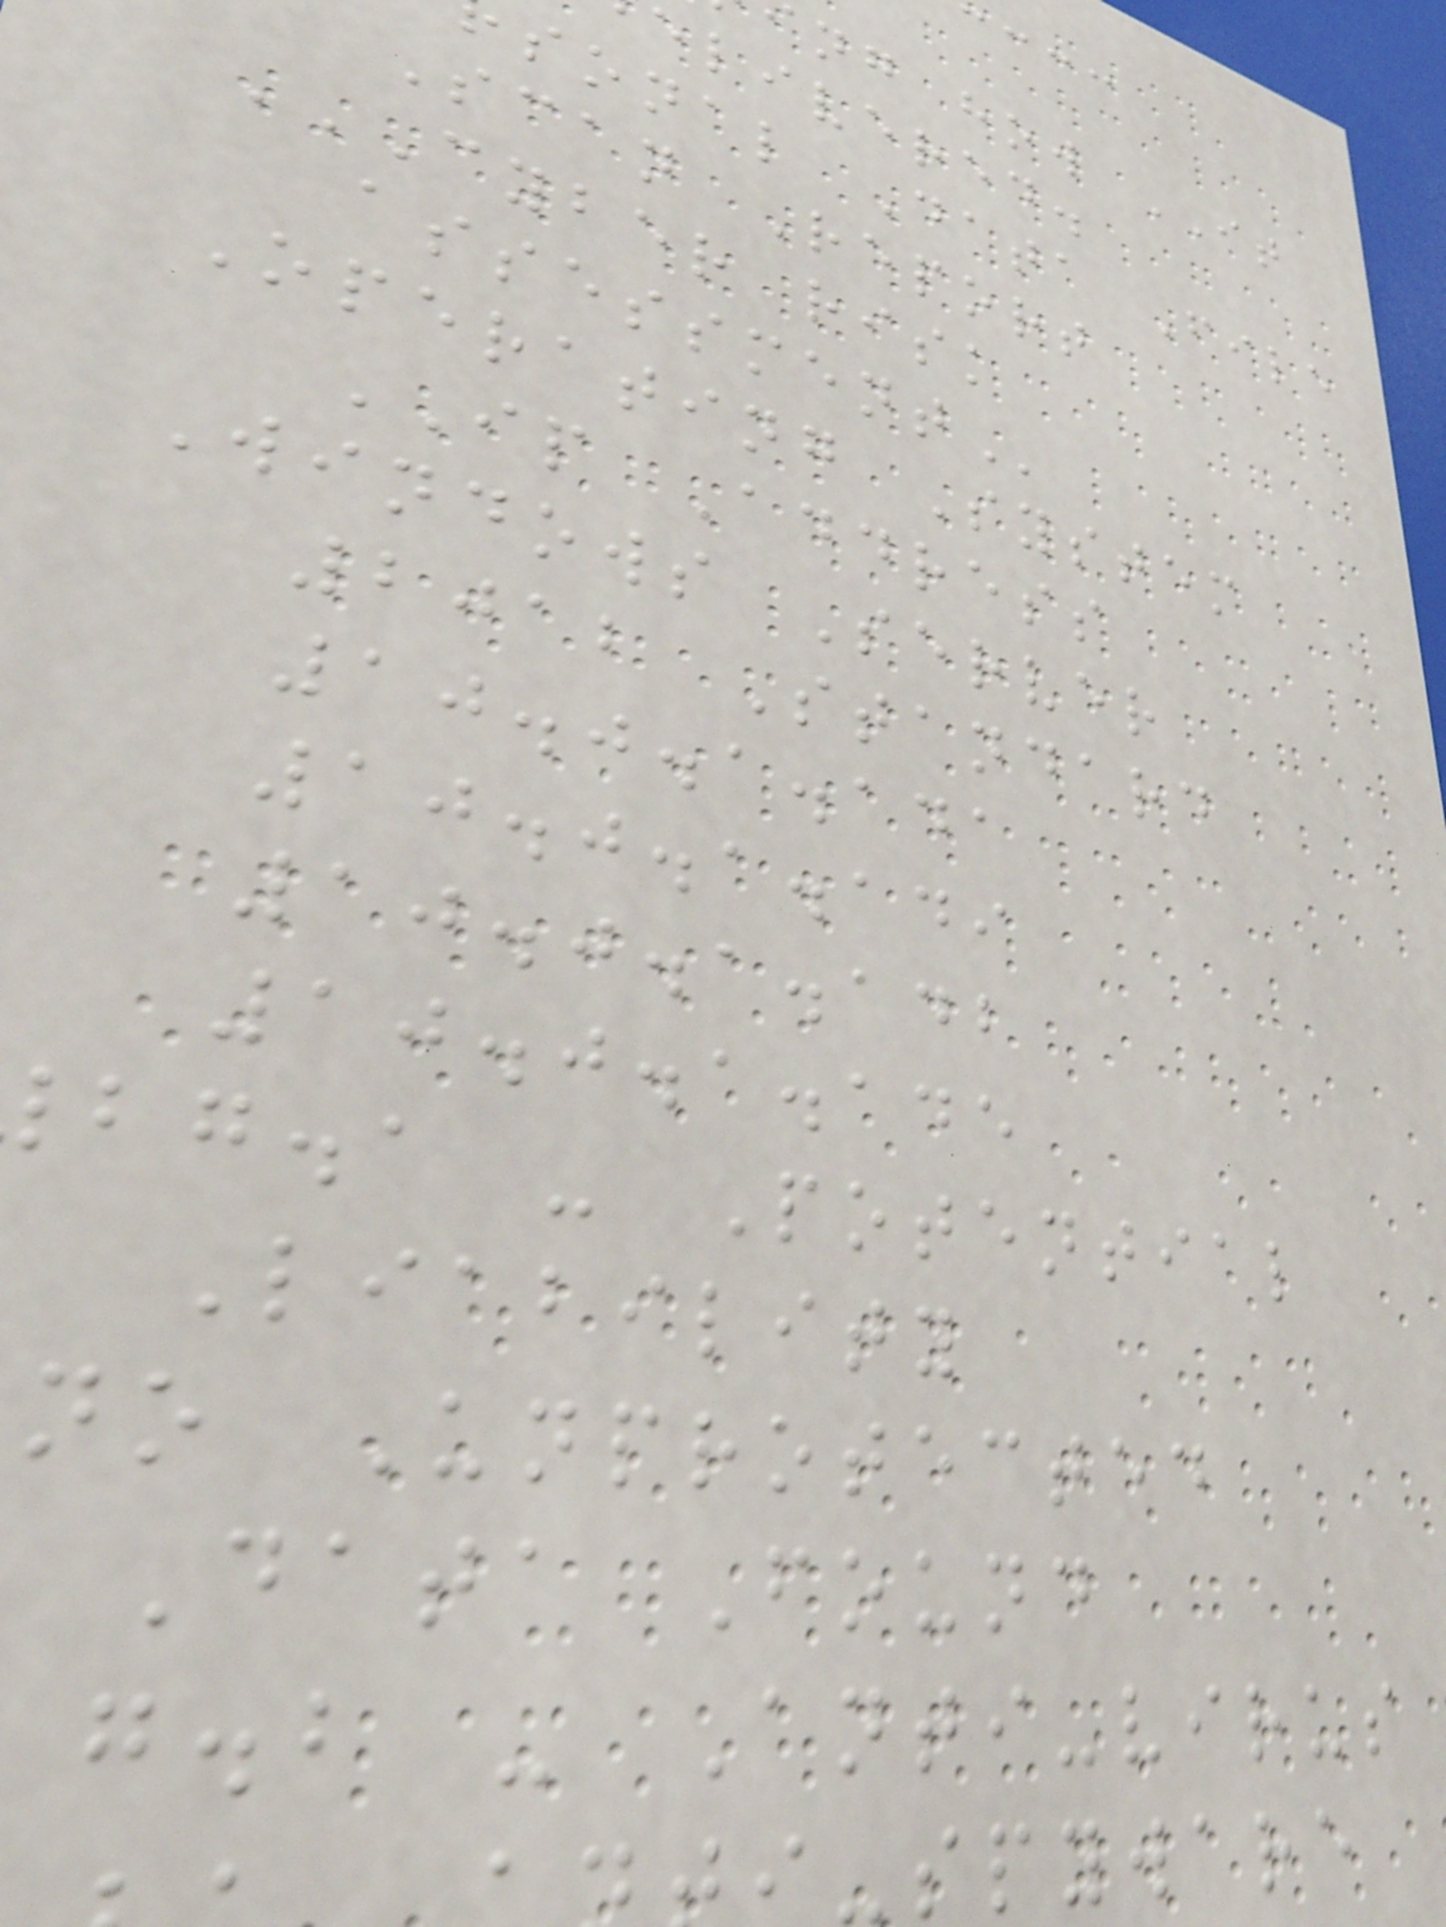ng how IT
elivered.
sonal Data File
Scan Report
CYBER RISK
Operating System
IP Address
Windows Server
2012 Standard
10.0.1.141
10.0.1.149
10.0.1.142
10.0.1.145
bg.a - Potential
Liability
no Unprotected
Data Found
g.b - Anti-virus
-spyware
